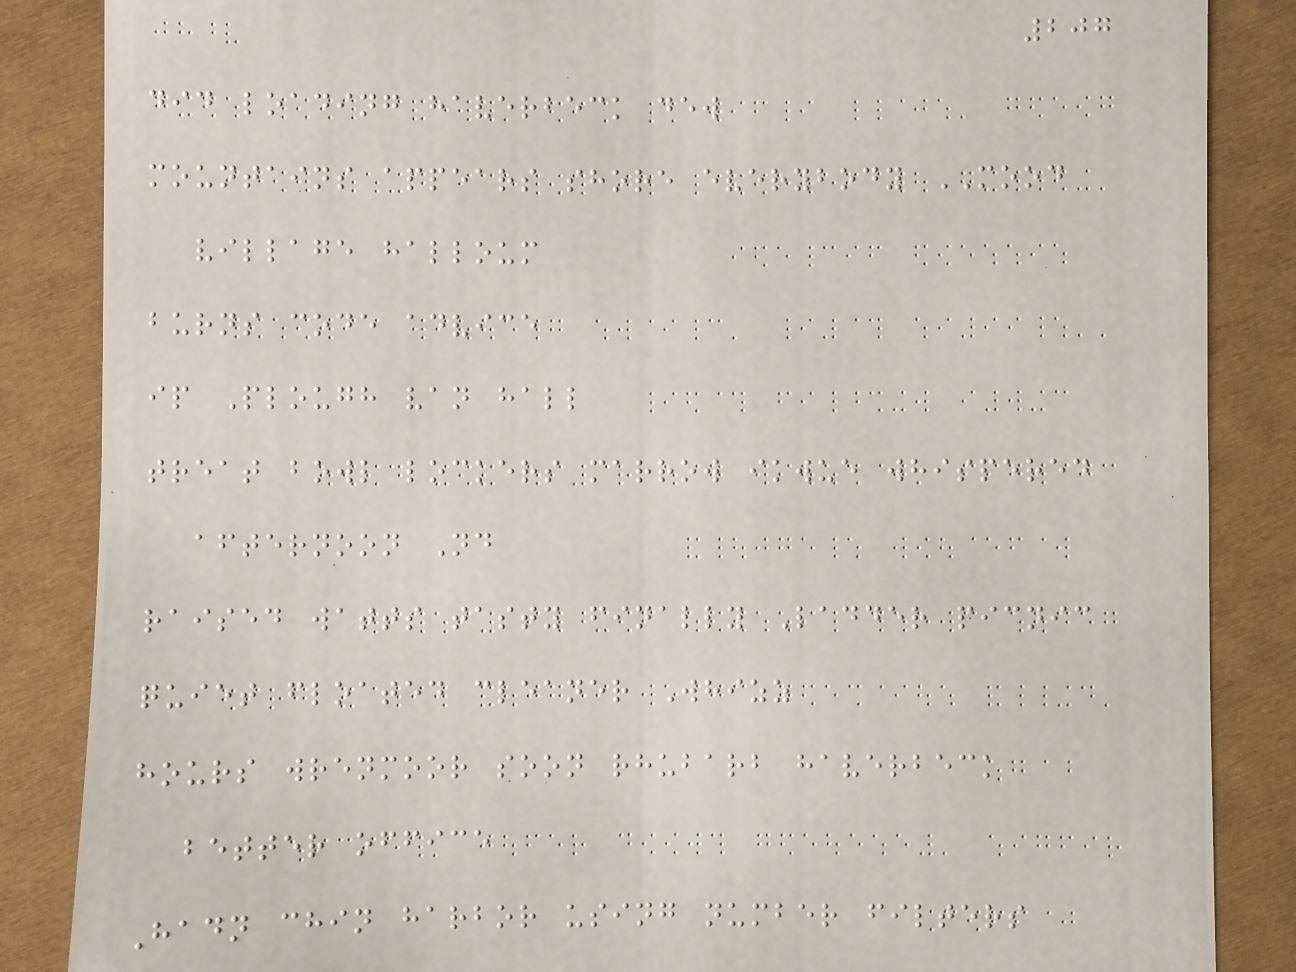207
did loading haverbeck dew
mountains appears shore everybody MOOD
village halloum
burns code advice
ip Plough van hall
treat bowl lockers marrow ikwue whispered
afternoon Nd
raised watts tasty finally Ladder picnic
quiet floated cleaner Whizz
hours wrenmoor soon rhubarb haverbeck
better office
Hadn chin harbor using number filters
